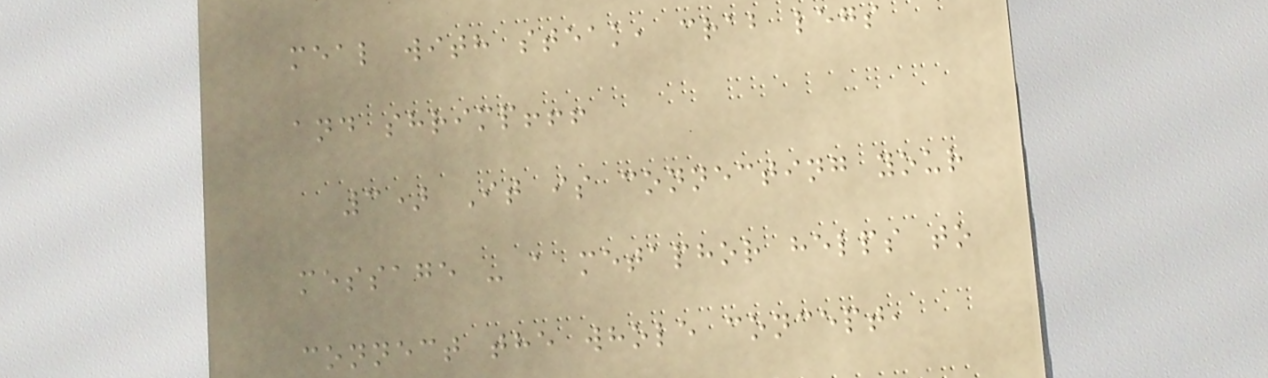meal with steak, crab legs
and shrimp!!!
3) It is connecting your
message - a metaphor helps to
connect the whole concept,
